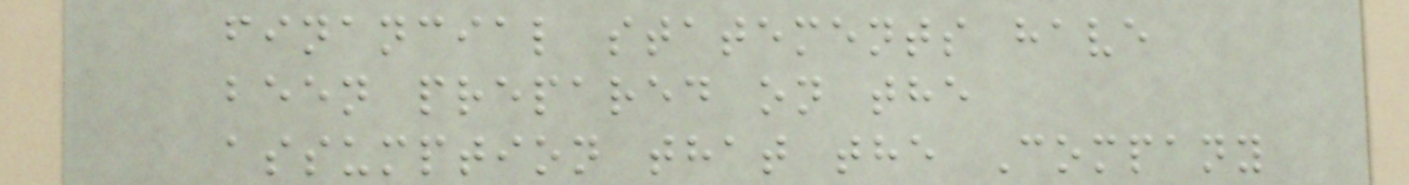financial statements have
been prepared on the
assumption that the Company
